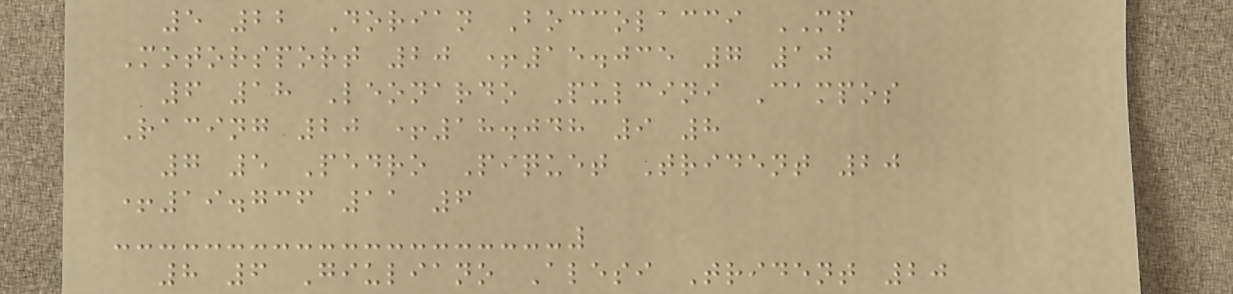5 22 Dorian Boccolacci MP
Motorsport 20 +15.035 7 10
6 18 Leonardo Pulcini Campos
Racing 20 +18.048 9 8
7 5 Pedro Piquet Trident 20
+19.736 11 6
8 6 Giuliano Alesi Trident 20
